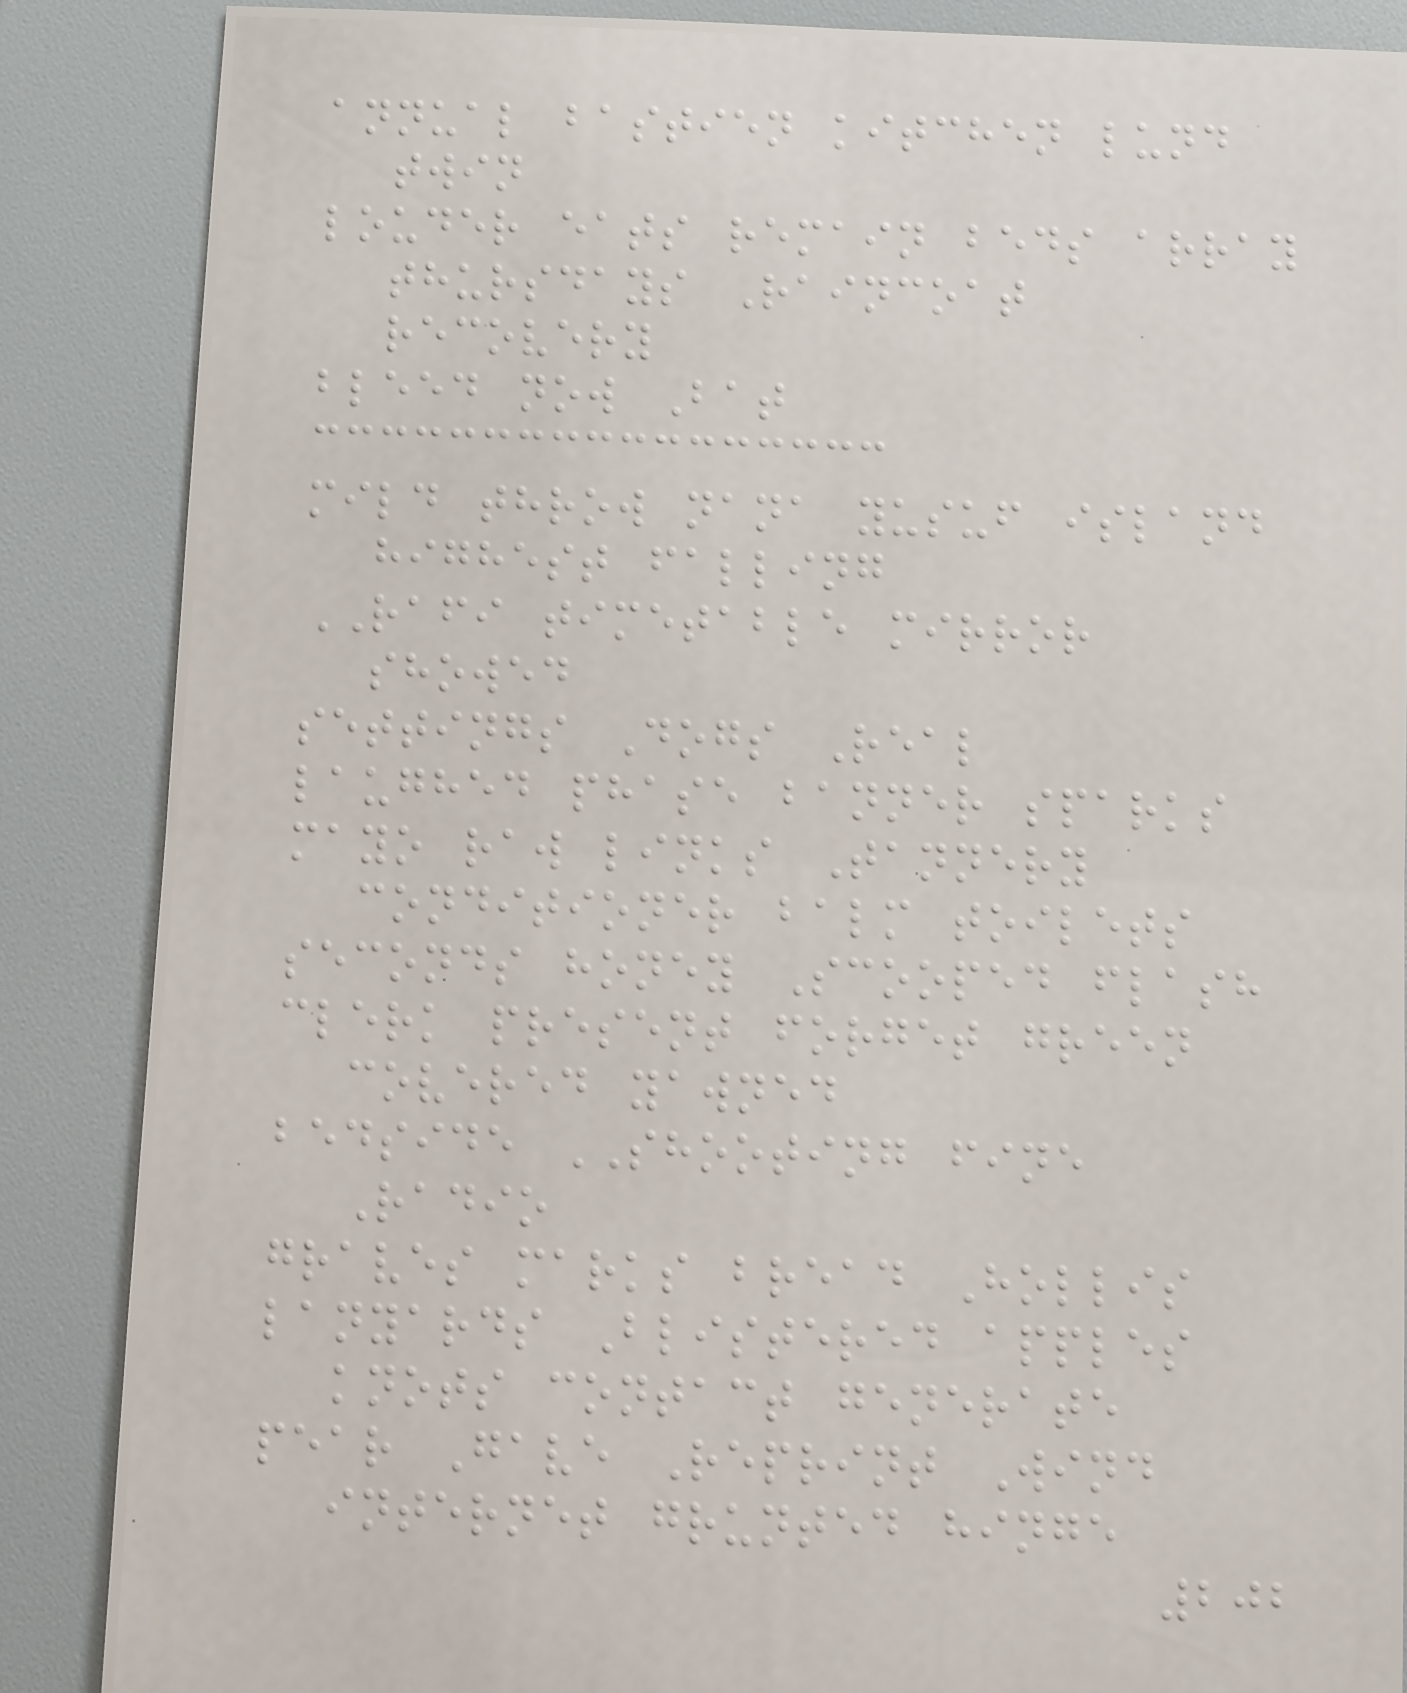annual bastien kitchen lund
twin
louder eats remain beds array
thursdays Raincoat
recovery
bleed now Bat
mild throw nana yusuf island
highest falling
RAFI timetable mirror
showed
settings Dogs Real
laughed phase banner sparks
mayo raw links Tannery
conditioner balm toilets
seconds honey Scooped flash
clerk present forget green
covered yawned
bedside SHOOTING fine
Radio
graves marks bread Hollis
lanyards Blistered apples
knots contact generate
pear Gave Reprint Wind
internet grunted hinge
202
